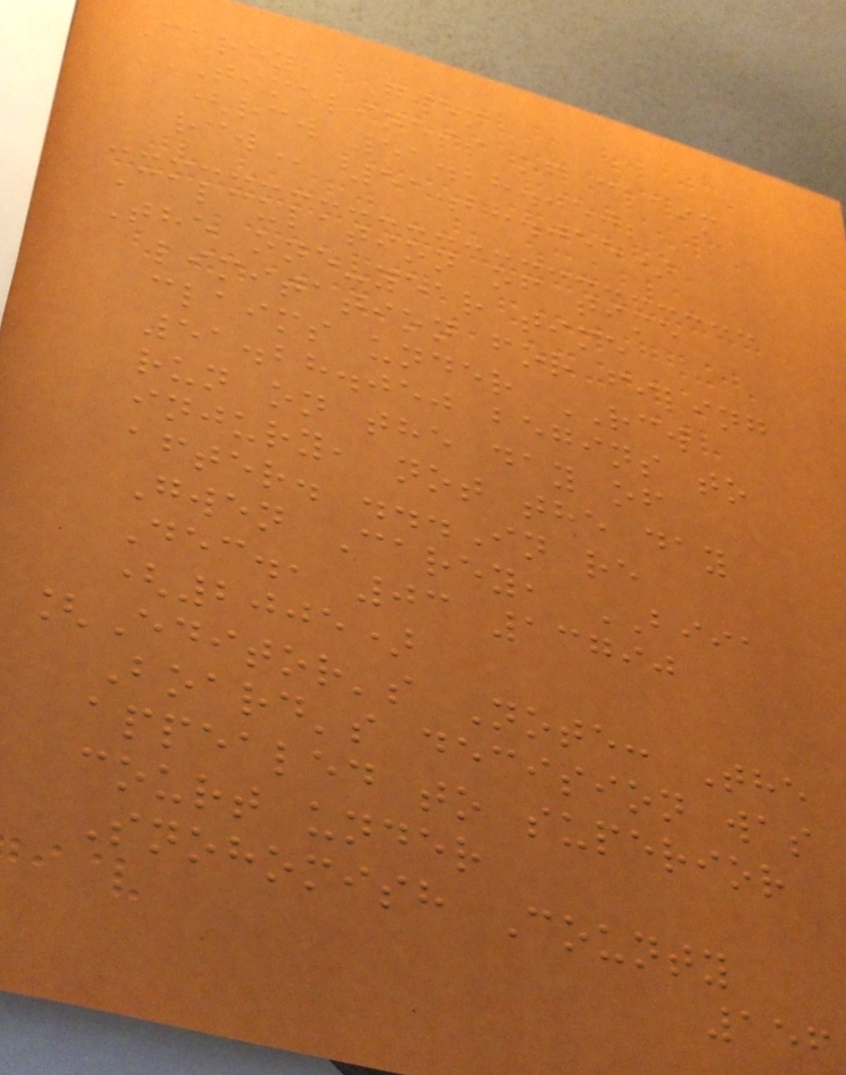Carey, Gwen
TIMELINESS OF CLAIM
(RCW 51.28.050;
RCW 51.28.055)
Calculation of time
The one-year time
limitation for filing
claims under RCW
51.28.050 begins to
run on the day of
injury, not the day
after. ...In re
Gwen Carey, BIIA
Dec., 03 13790
(2005)
[Editor's Note: The
Board's decision was
appealed to superior
court under
Snohomish County
156
